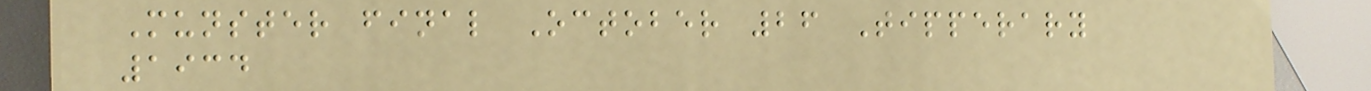Munster final October 26 Tipperary
1934
